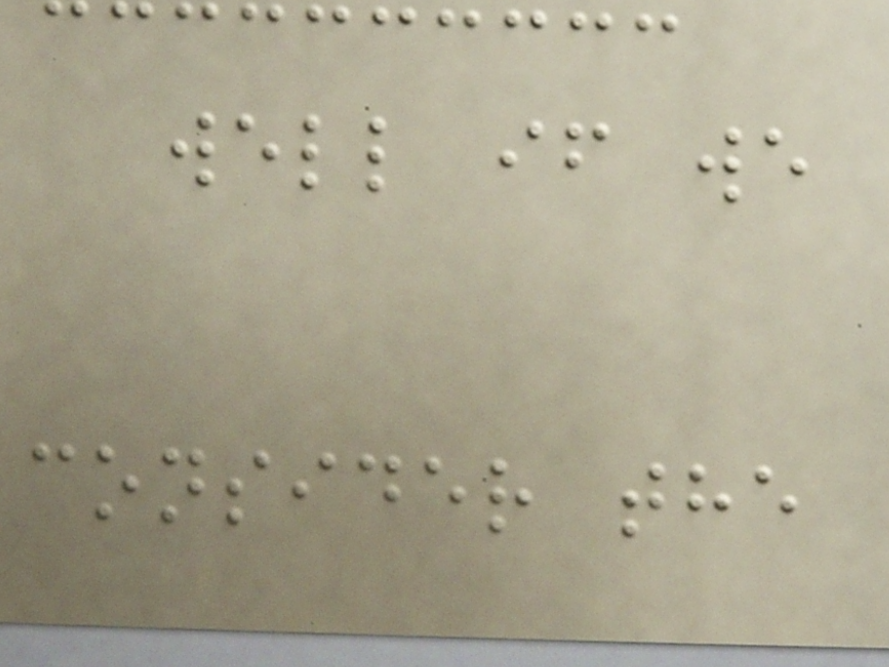well if we
consider the
